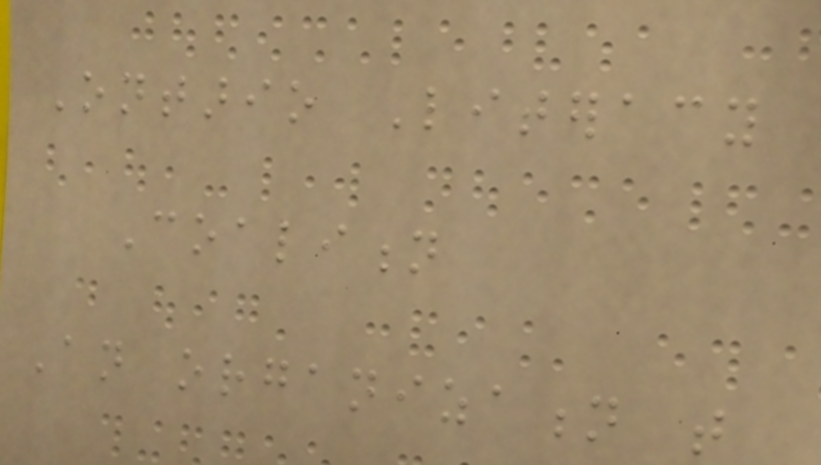Ontario Literacy
Coalition
An organization that
